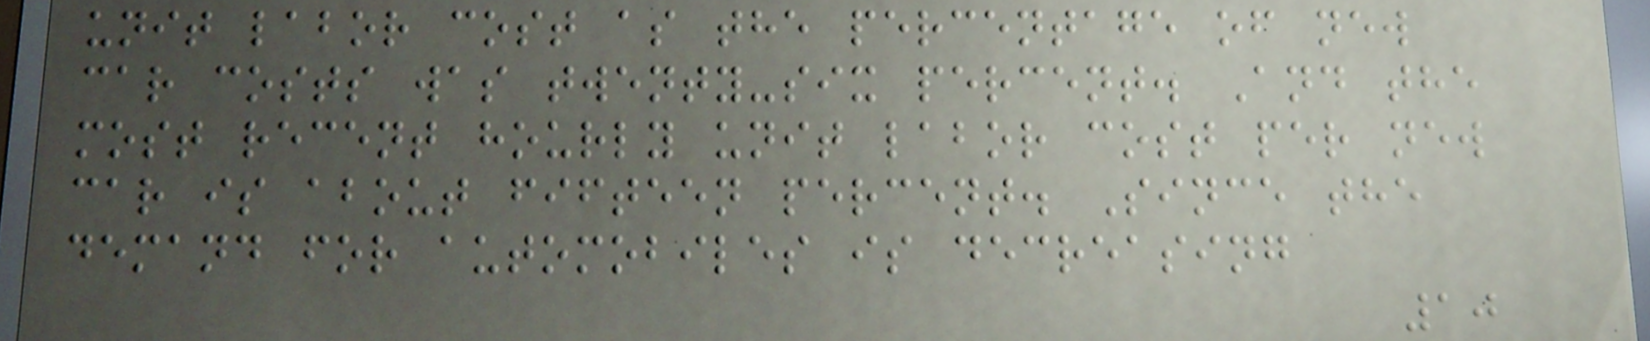unit labor cost as the percentage of new
car costs was twenty-six percent. And the
most recent hourly unit labor cost per new
car is about fifteen percent. Since the
demand for automobiles is decreasing
10
